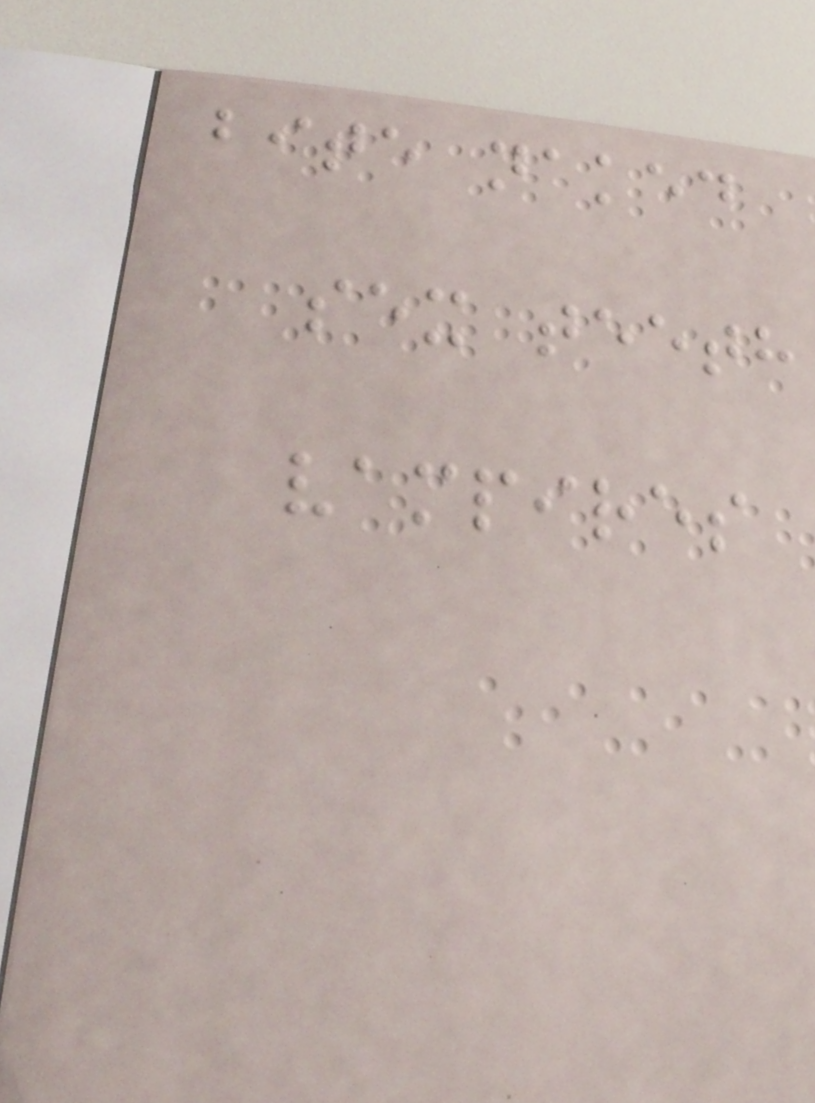bite naked
sex teeth
vampires
